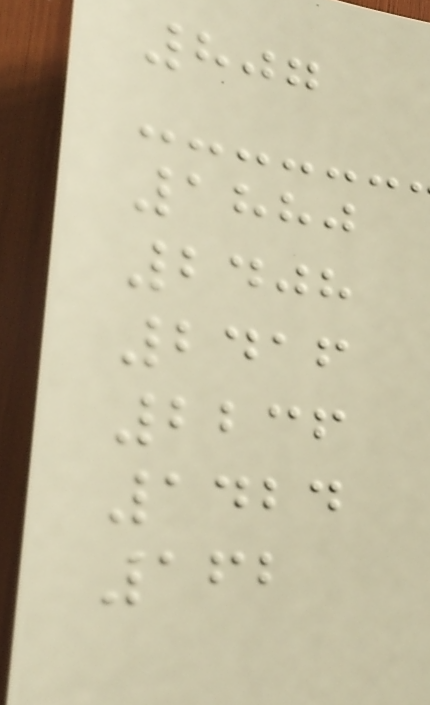807
1880
2408
2416
2236
1424
162
